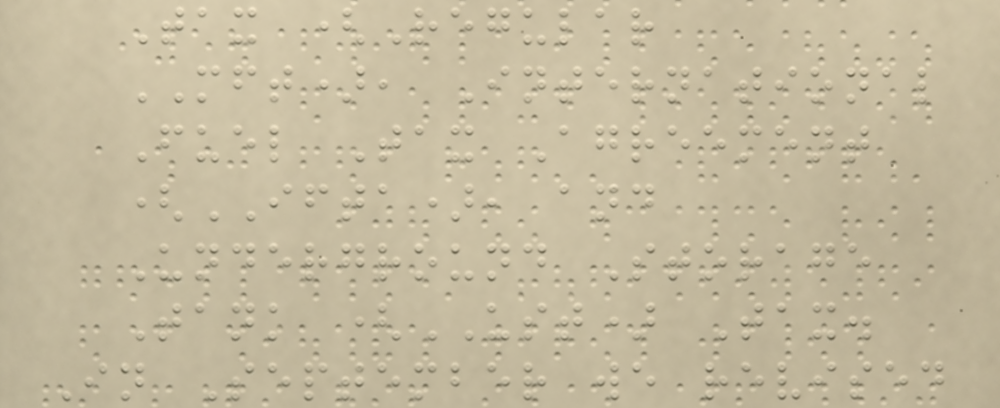Tax (Regular
MFT), International
Fuel Tax Agreement
(IFTA), and
Underground Storage
Tank (UST) Tax.
In September we revised
